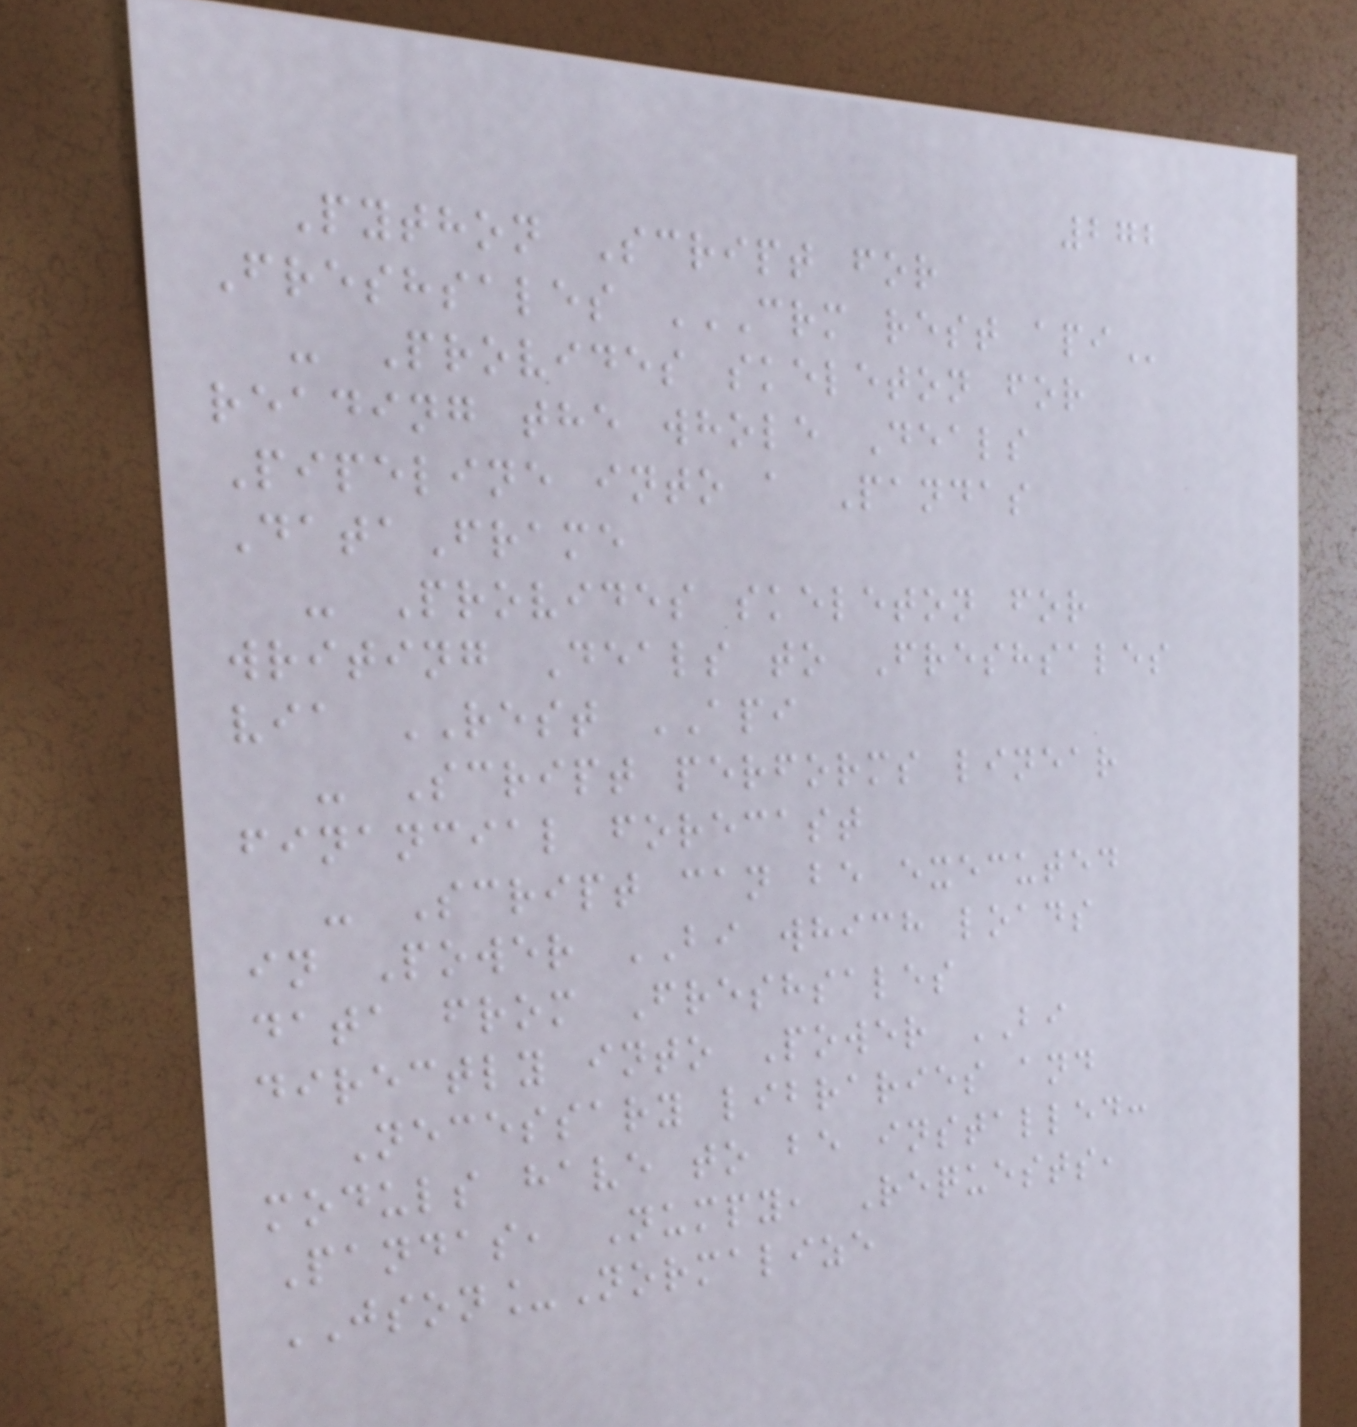272
Python Script for
Freshsales CRM REST API
- Provides skeleton for
reading the whole Deals
Pipeline into a Pandas
DataFrame
- Provides skeleton for
writing Deals to Freshsales
via REST API
- Script performs linear
financial forecast
- Script can be executed
in Power BI which loads
data from Freshsales
directly into Power BI
Necessary libraries and
moduls have to be installed:
Pandas, Numpy, Requests,
JSON_Normalize
